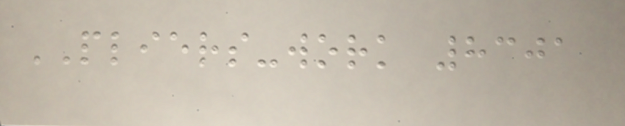PLIERS-work 8301
